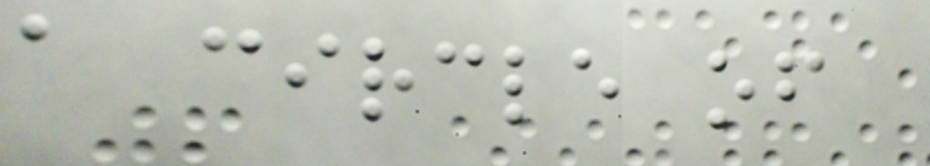a circle of
